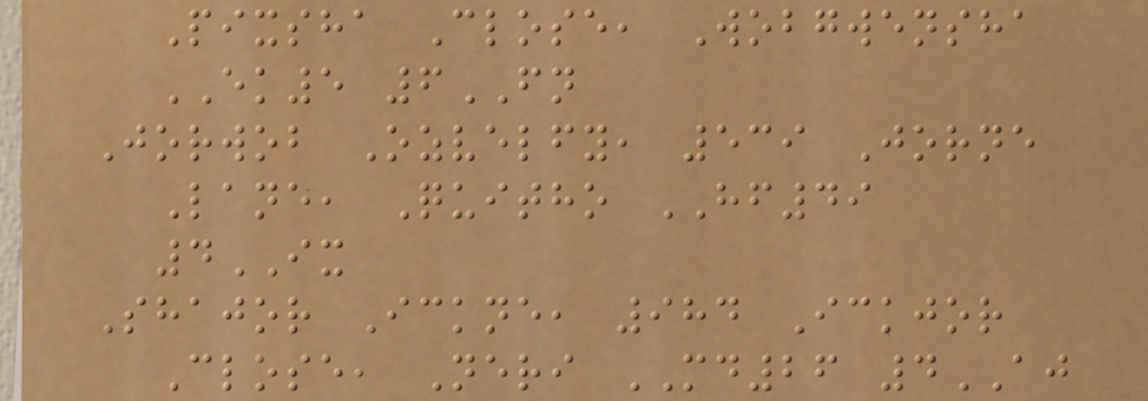Pixsha Close, Wobgwensha
EK5 6FN
Jorwob Ozvelfy, 539 Jorne
Lane, Quitho HF49
4IX
Shajor Ickne, 984 Ickjor
Close, Neri MD26 4AJ
